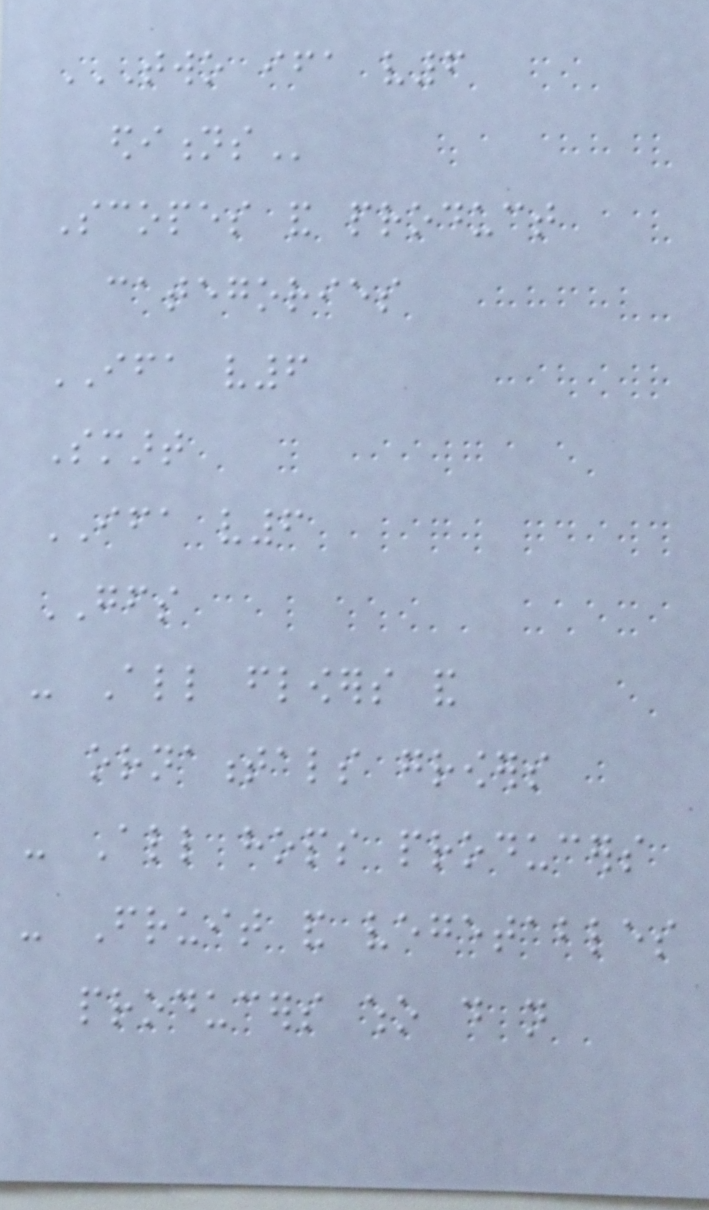TWO IFA V6
EDITIONS
Scopes and product
categories
IFA v6
Smart
IFA v6
GFS
- All flowers and
ornamentals growers
- All hops producers
- Fruit and vegetables
producers who do not
